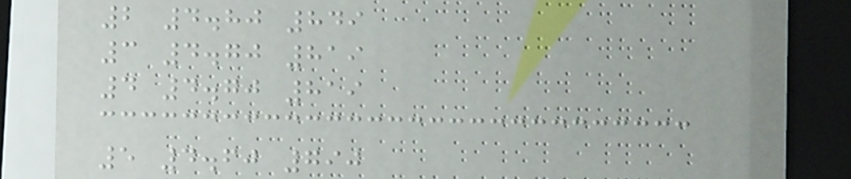2 4.80 849
3 4.70 819
4 4.70 819
5 4.60 790
